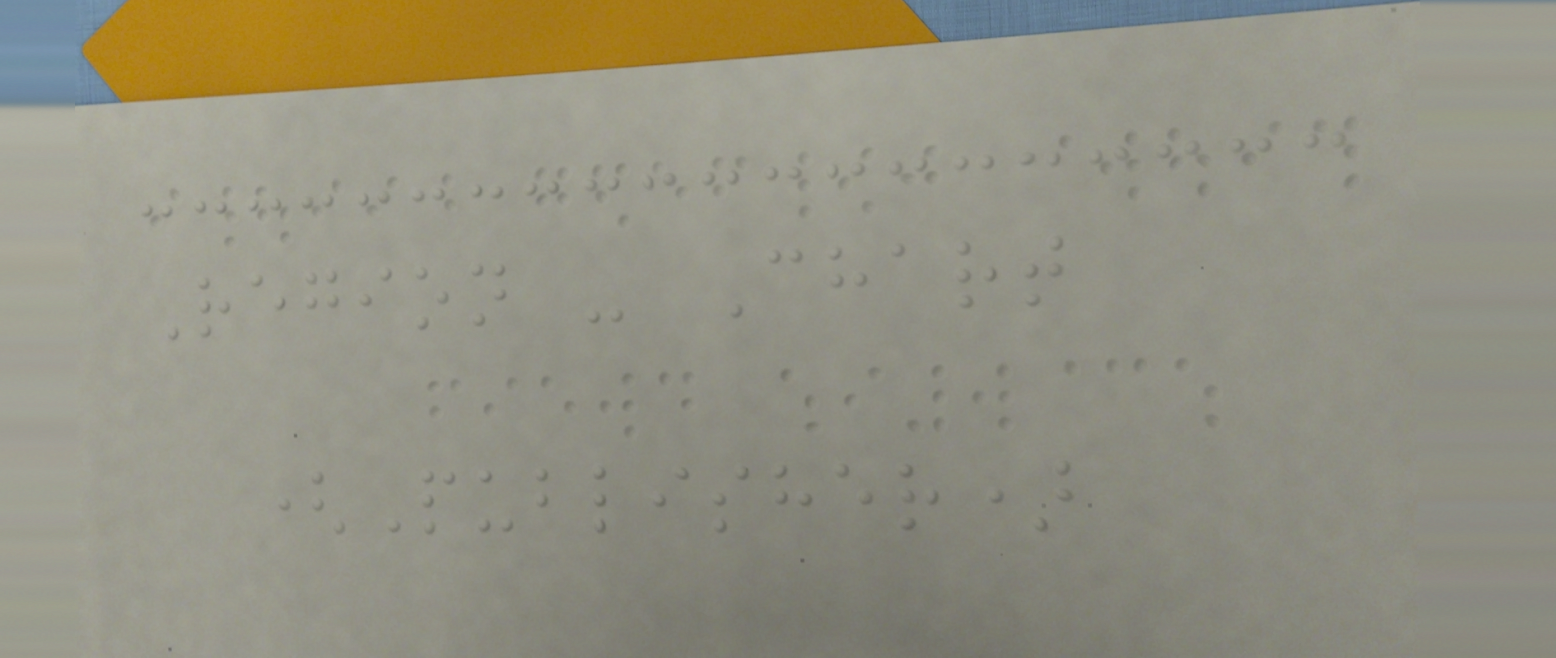Region - Chart
(Publisher)
